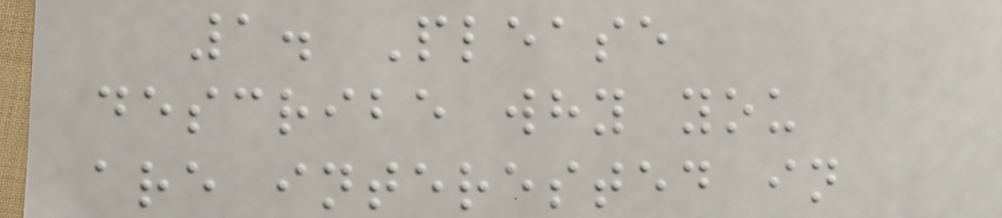1. Please
describe why you
are interested in
